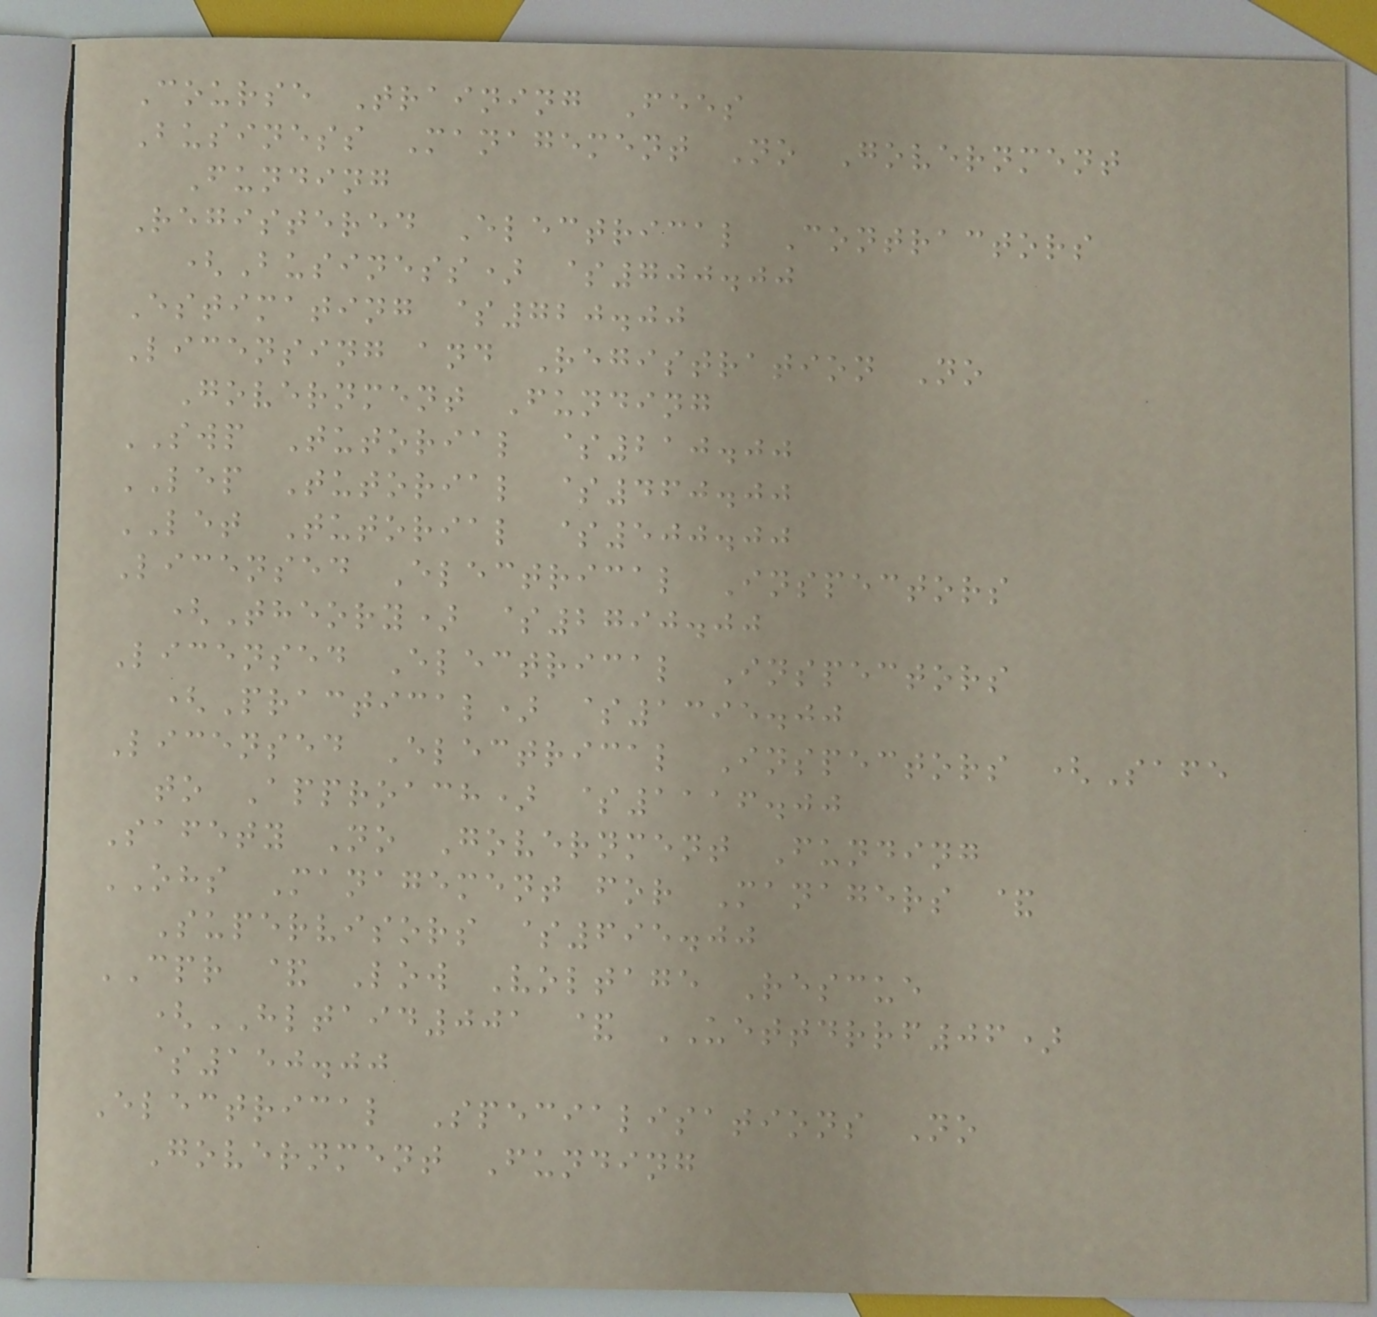Course Training Fees
Business Management No Government
Funding
Registered Electrical Contractors
(Business) $700.00
Estimating $720.00
Licensing and Registration No
Government Funding
SWP Tutorial $210.00
LEP Tutorial $460.00
LET Tutorial $500.00
Licensed Electrical Inspectors
(Theory) $2790.00
Licensed Electrical Inspectors
(Practical) $1395.00
Licensed Electrical Inspectors (Safe
to Approach) $1116.00
Safety No Government Funding
OHS Management for Managers &
Supervisors $695.00
CPR & Low Voltage Rescue
(HLTAID001 & UETTDRRF06)
$150.00
Electrical Specialisations No
Government Funding
